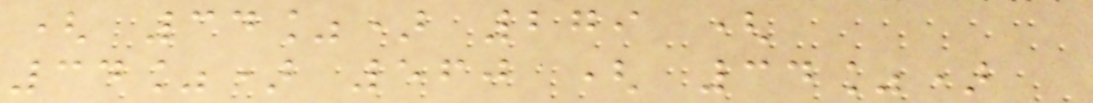( 34%) 279 (
34%) 560 ( 34%)
